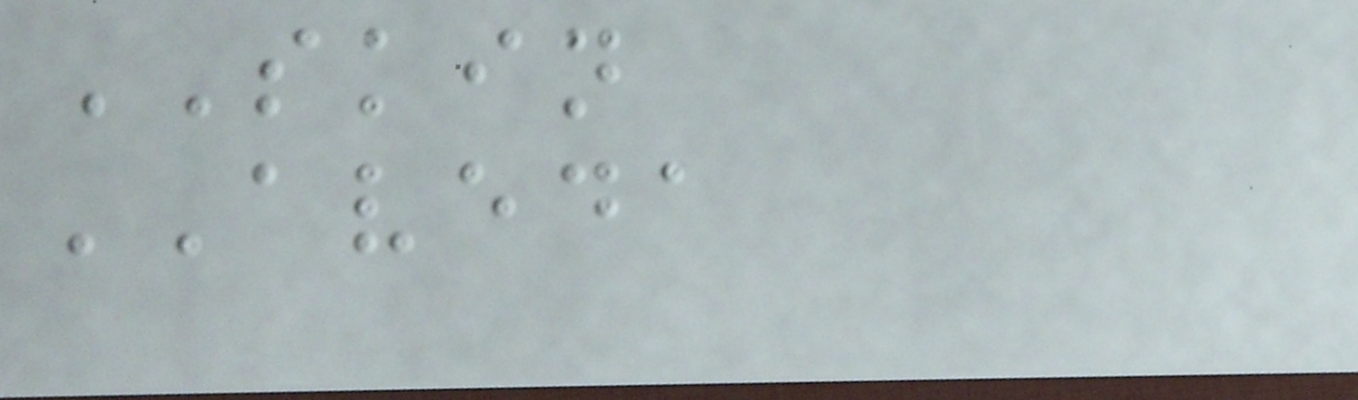SKIN
AVEDA
